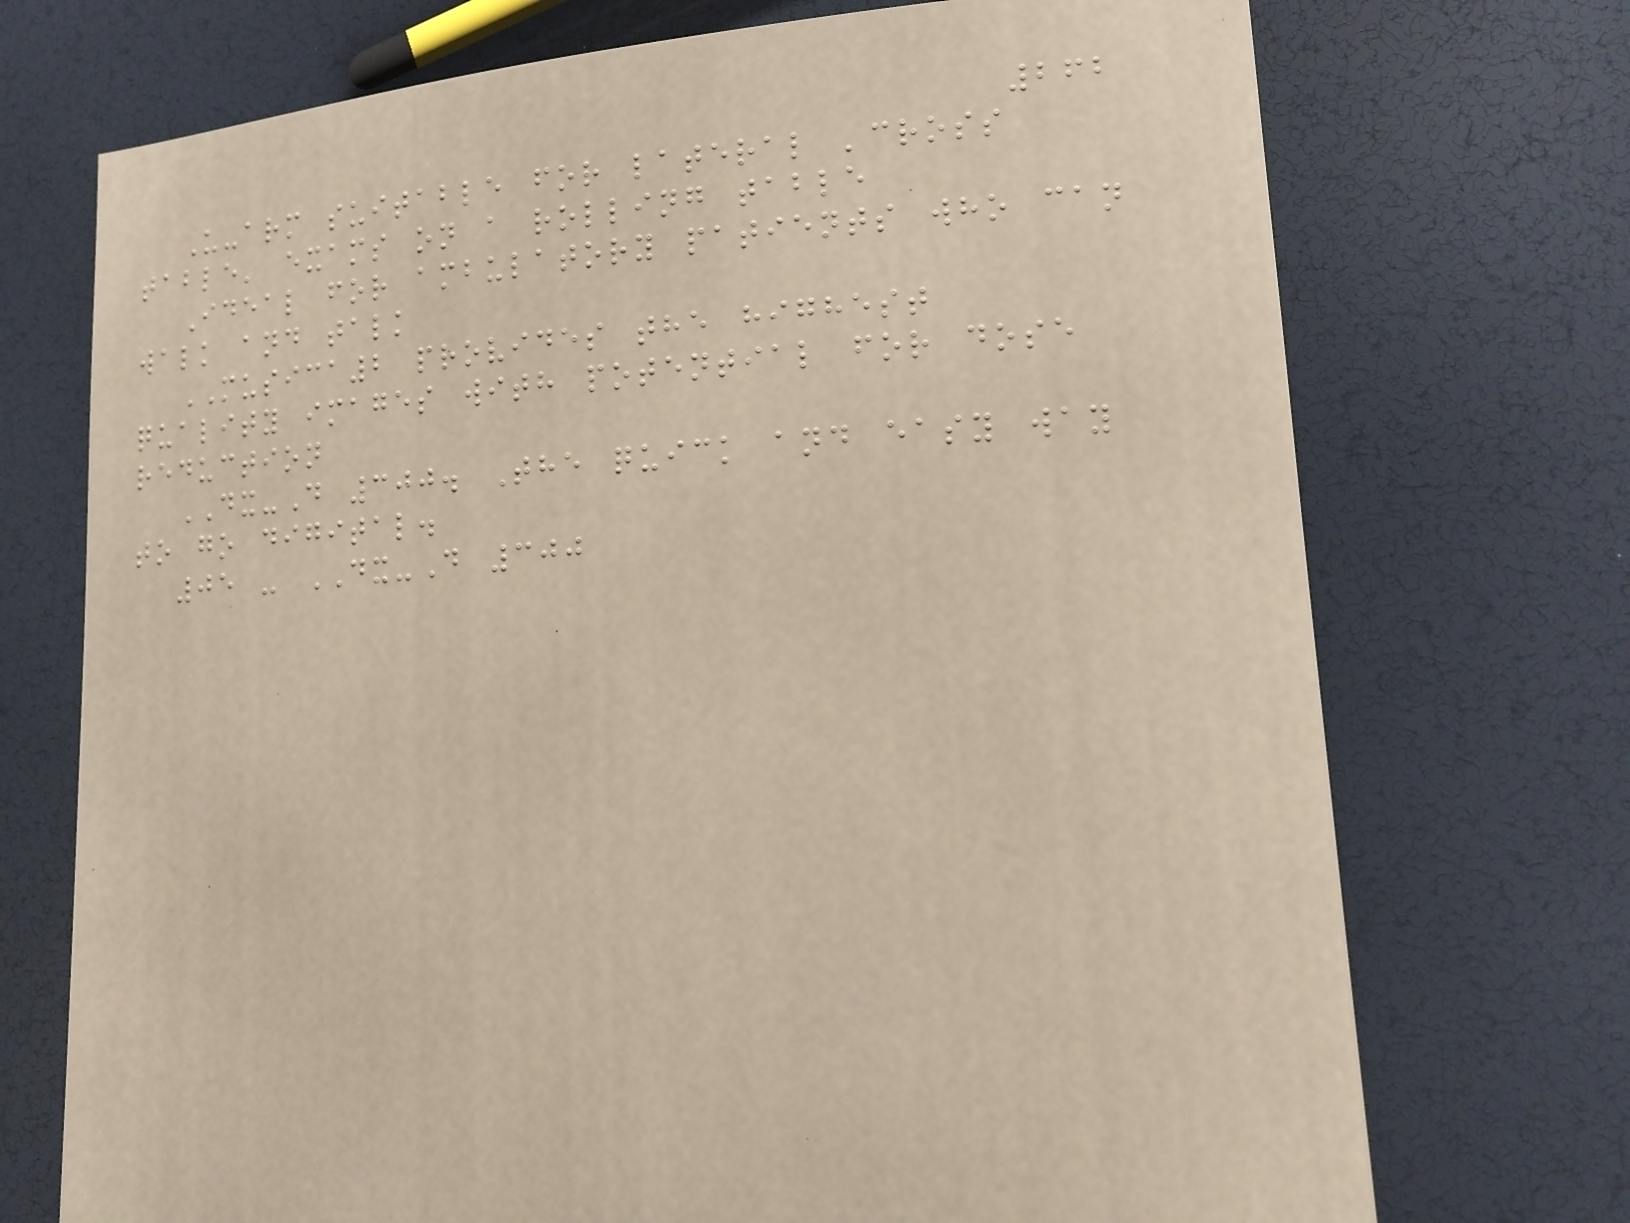262
U-arm suitable for lateral 'cross
table' exams on a rolling table
Ideal for ambulatory patients who can
walk and talk
MUSICA2 provides the highest
quality images with potential for dose
reduction
DX-D 300. The quick and easy way
to go digital.
05 - DX-D 300
